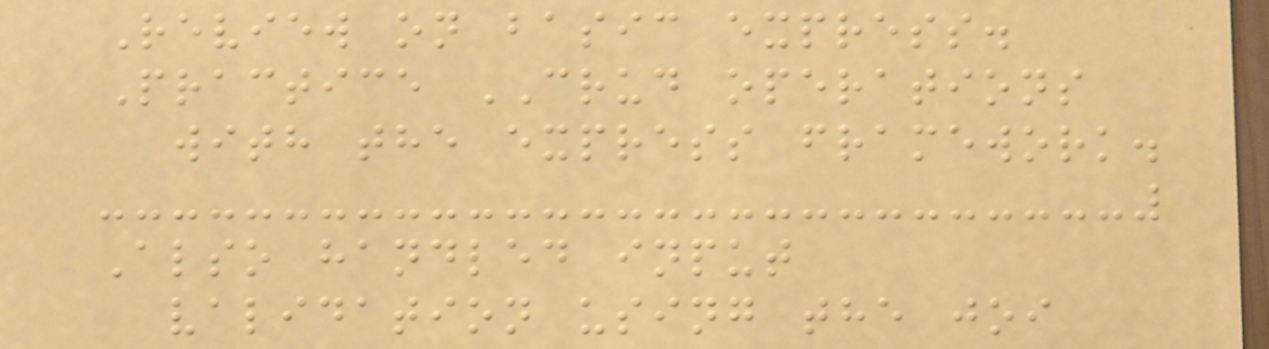Review on basic express.
Practice CRUD operations
with the express framework.
Also handled input
validation using the joi
